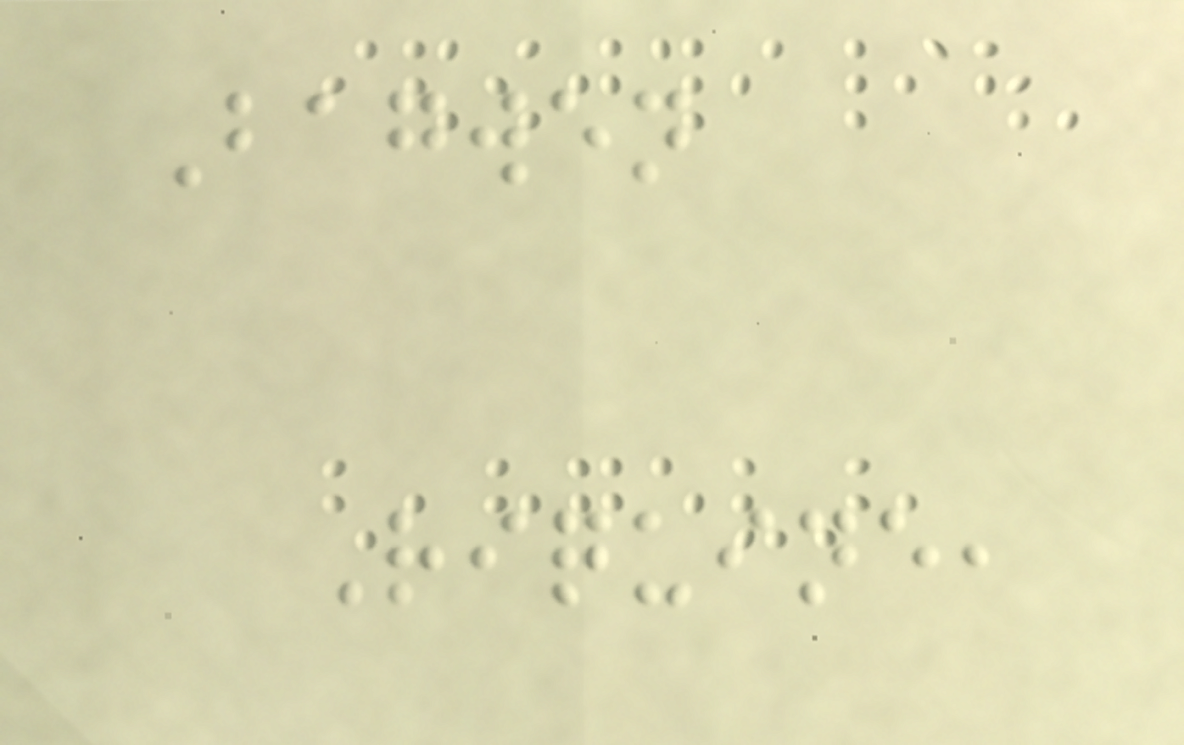Bagwen
Riquine,
